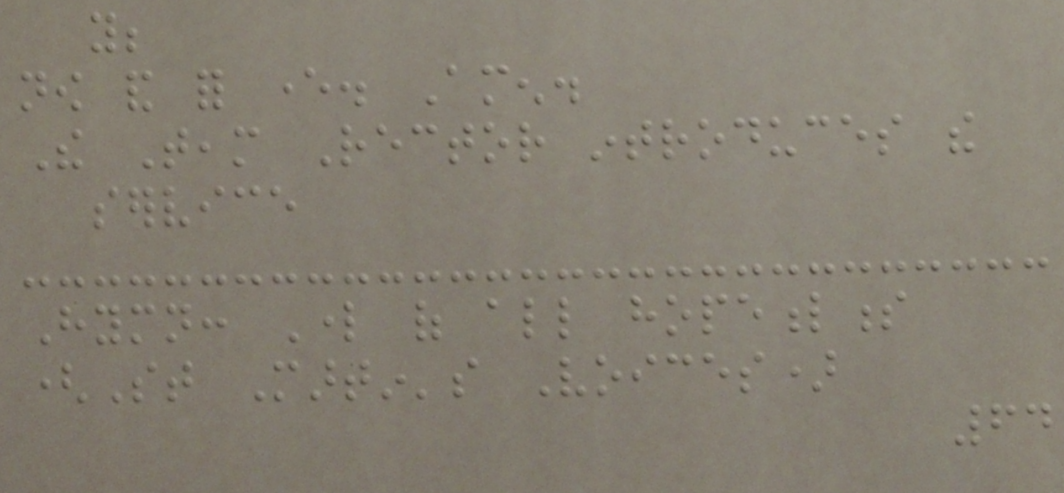you;
now and for ever. Amen.
The Team Rector introduces the
service
Hymn: Lord of all hopefulness
(St Martin's Voices)
64
